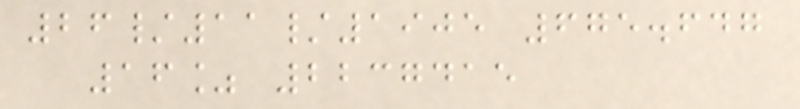26/11/1905 675.647
16% 2237415
